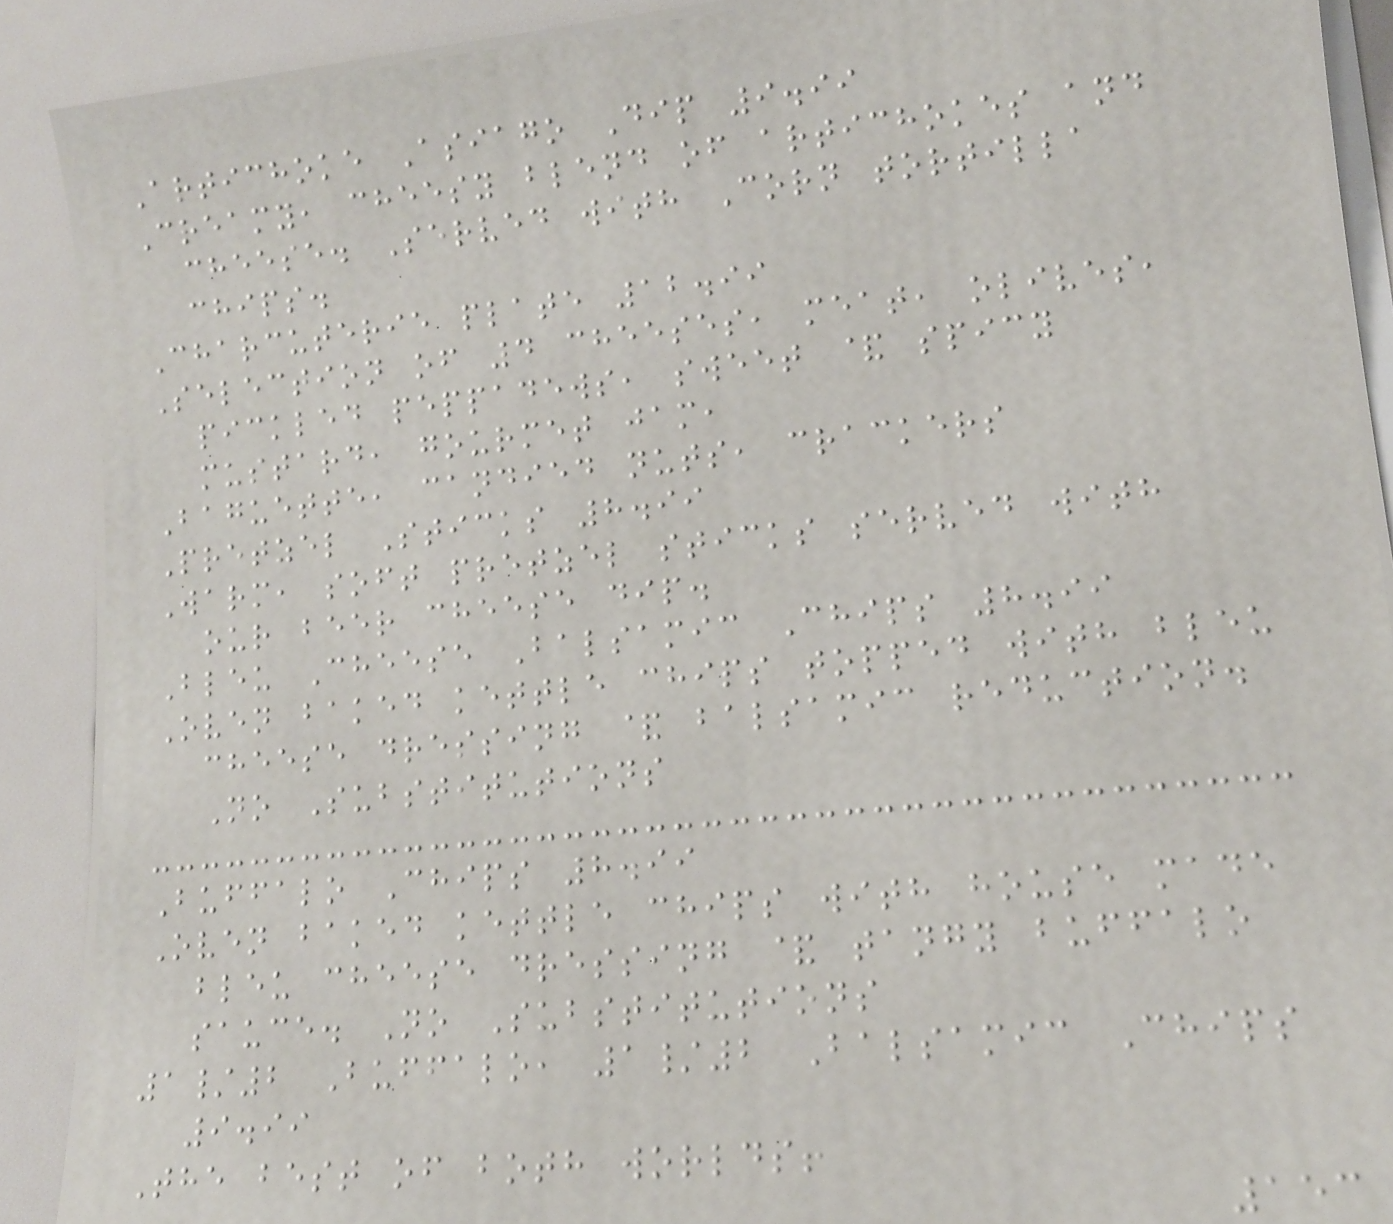Artichoke Asiago Dip 9.99
Creamy, cheesy blend of artichokes and
cheese. Served with Corn tortilla
chips.
Charcuterie plate 12.99
Selection of 4 cheeses, meat, olives,
pickled peppadews, sweet & spicy
mustard, gourmet jam,
Baguette, candied nuts, crackers
Pretzel Sticks 8.99
Warm, soft pretzel sticks served with
our beer cheese dip.
Bleu Cheese Balsamic Chips 8.99
Oven baked kettle chips topped with bleu
cheese dressing & balsamic reduction.
No Substitutions
Buffalo Chips 8.99
Oven baked kettle chips with house made
bleu cheese dressing & tangy buffalo
sauce. No Substitutions
1/2 Buffalo, 1/2 Balsamic Chips
9.99
The best of both worlds!
153
